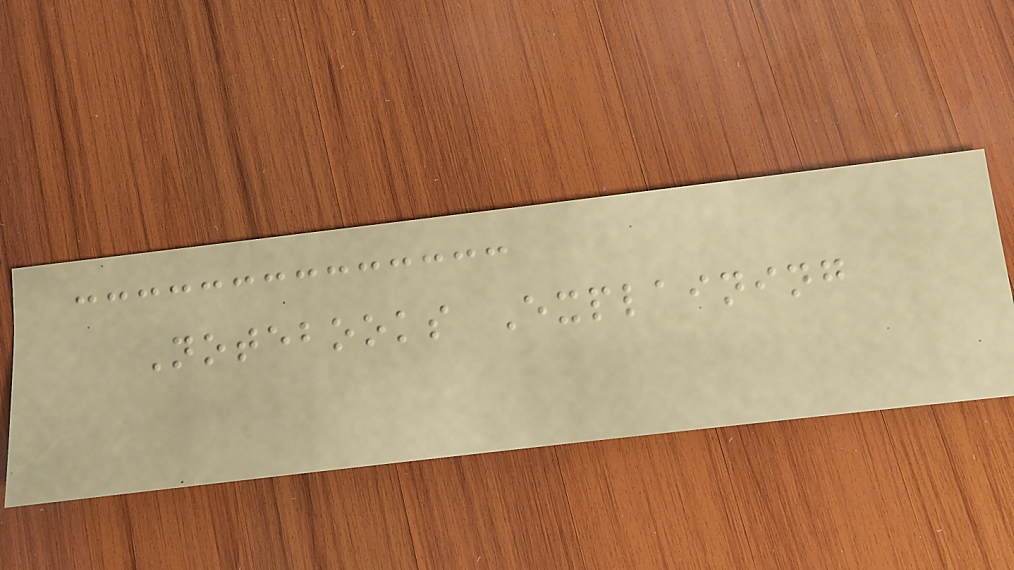Notebooks Explaining
